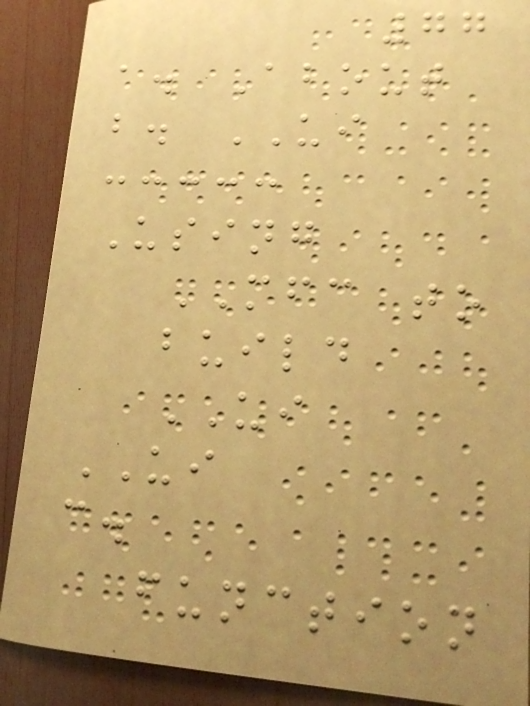77
a. About
b. UI
Using
MFC to
build
UI
UI
c.
function
